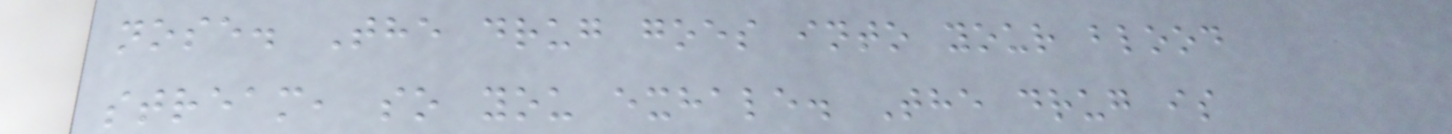nose. The drug goes into your blood
stream, so you exhale. The drug is
